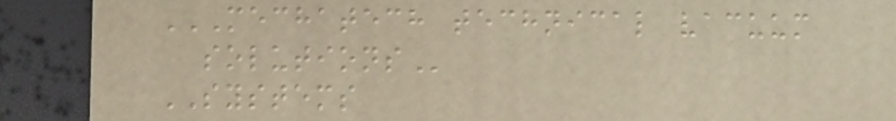MECHATECH TECHNICAL VACUUM
SOLUTIONS
SYSTEMS
